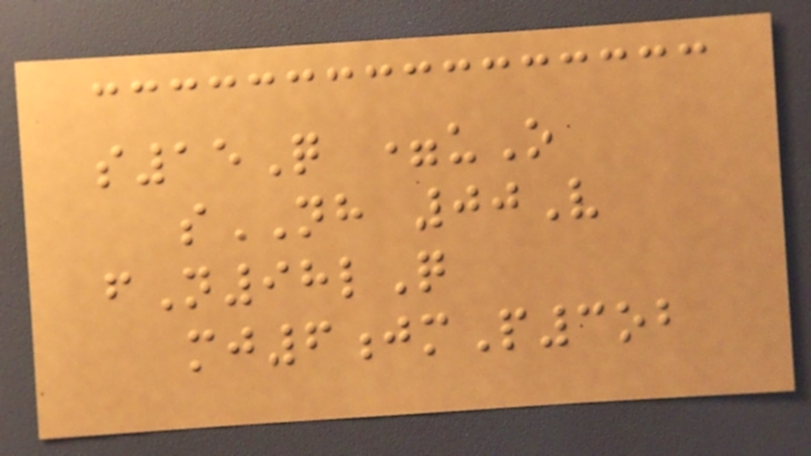s15Q =uO
sNH 00V
fN98lQ
mj6jmP3ob
